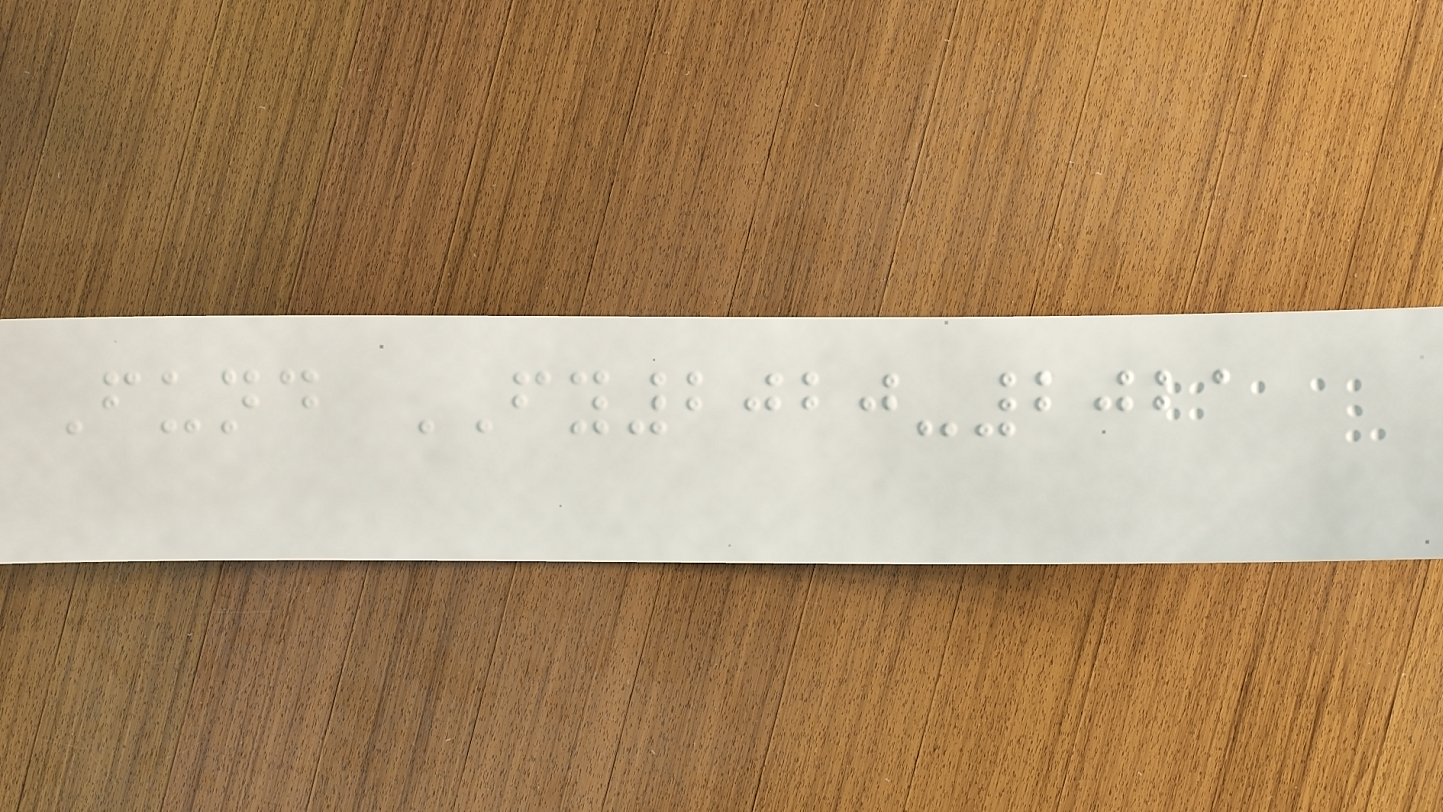Fund FY2020-2021
